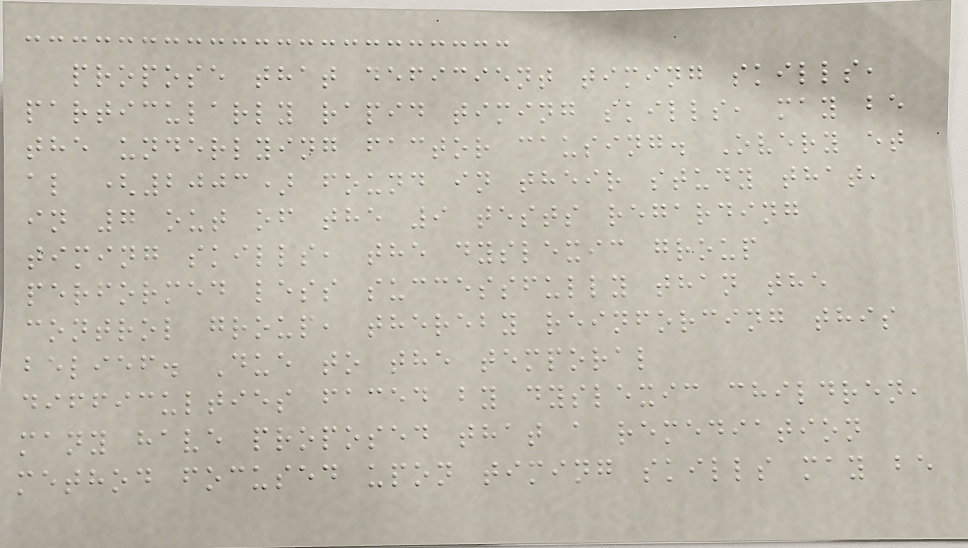propose that deficient timing skills,
particularly rapid timing skills, may be
the underlying factor causing. Overy et
al (2003) found in their study that,
in 7 out of the 9 tests regarding
timing skills, the dyslexic group
performed less successfully than the
control group, thereby reinforcing this
belief. Due to the temporal
difficulties faced by dyslexic children,
many have proposed that a remediation
method focused upon timing skills may be
